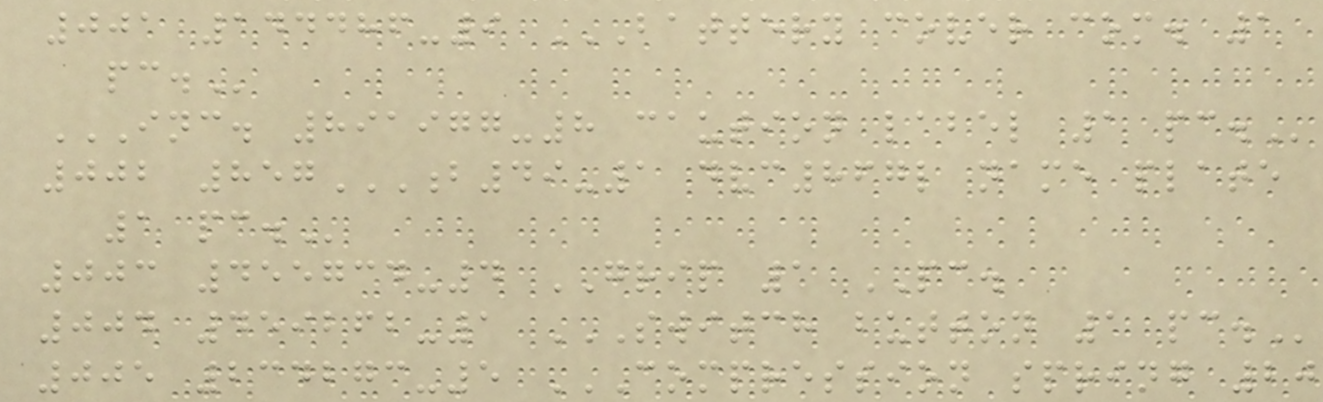001 144486-9 BATTERY COVER COM. 1
PC.
INC. 891977-8 CAUTION LABEL 1 PC.
002 857B49-1 DVC867L NAME PLATE
1 PC.
003 455734-4 GRIP 1 PC.
004 459262-1 SWITCH BUTTON 1 PC.
005 234273-5 COMPRESSION SPRING 20
